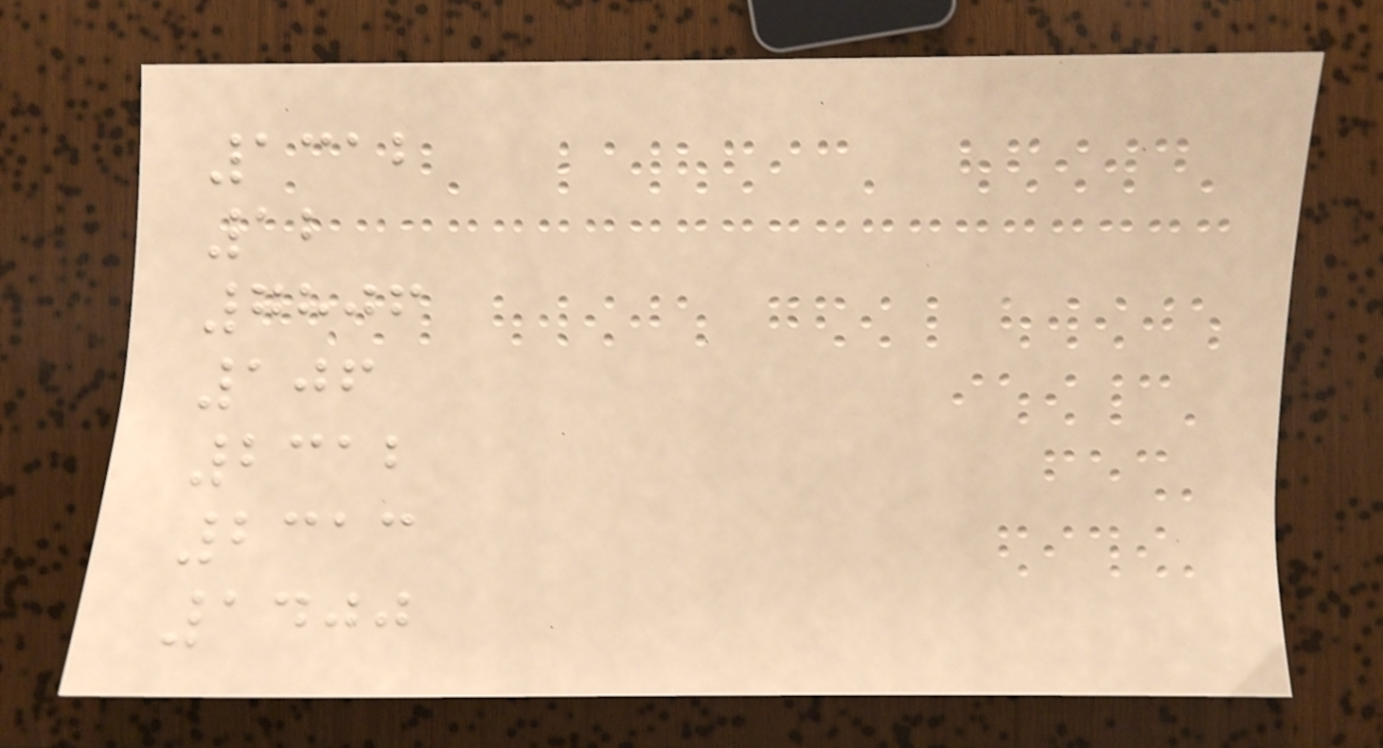1312
12
7806
106
2312
2313
1400
